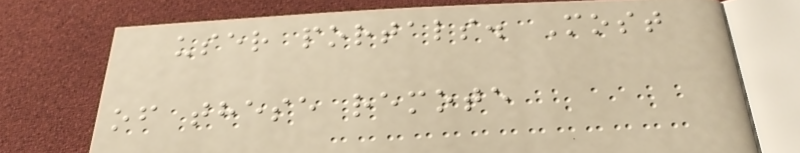user portals. Most
of these remote
